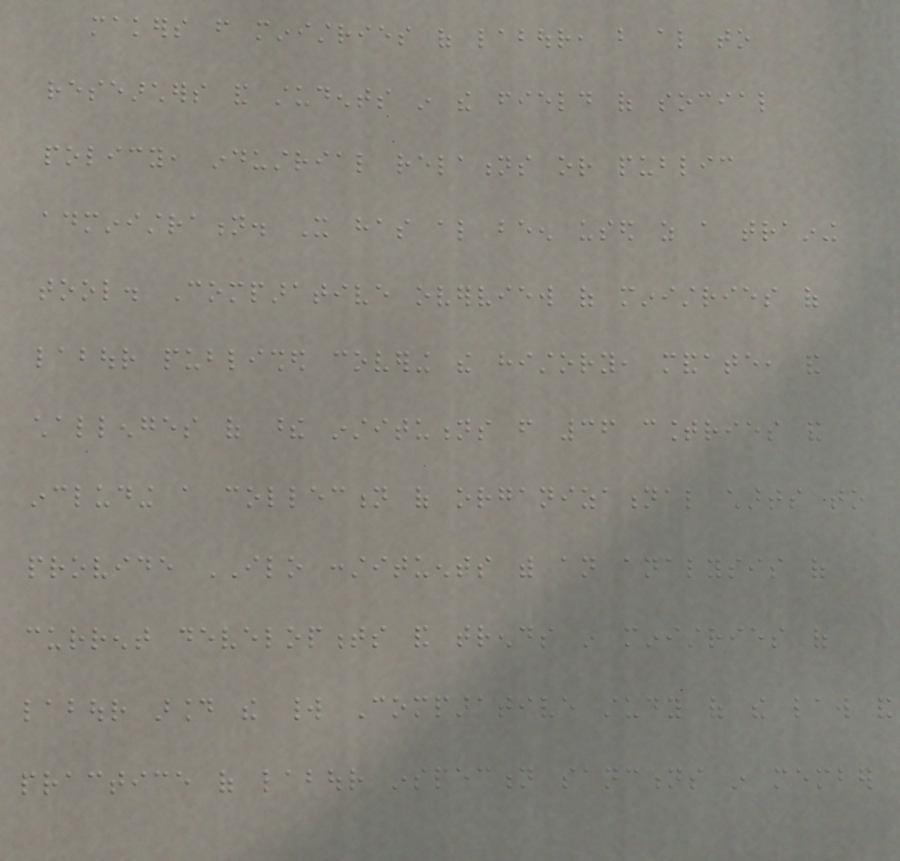makers from ministries of labour, but also to
researchers and students in the field of social
policy, industrial relations or public
administration. It has also been used as a training
tool. Comparative overview of ministries of
labour published covering the history, mandate, and
challenges of these institutions from 36 countries and
including a collection of organizational charts to
provide ILO constituents with an analysis of
current developments and trends in ministries of
labour around the world Comparative study of the law and
practice of labour inspection sanctions in member
